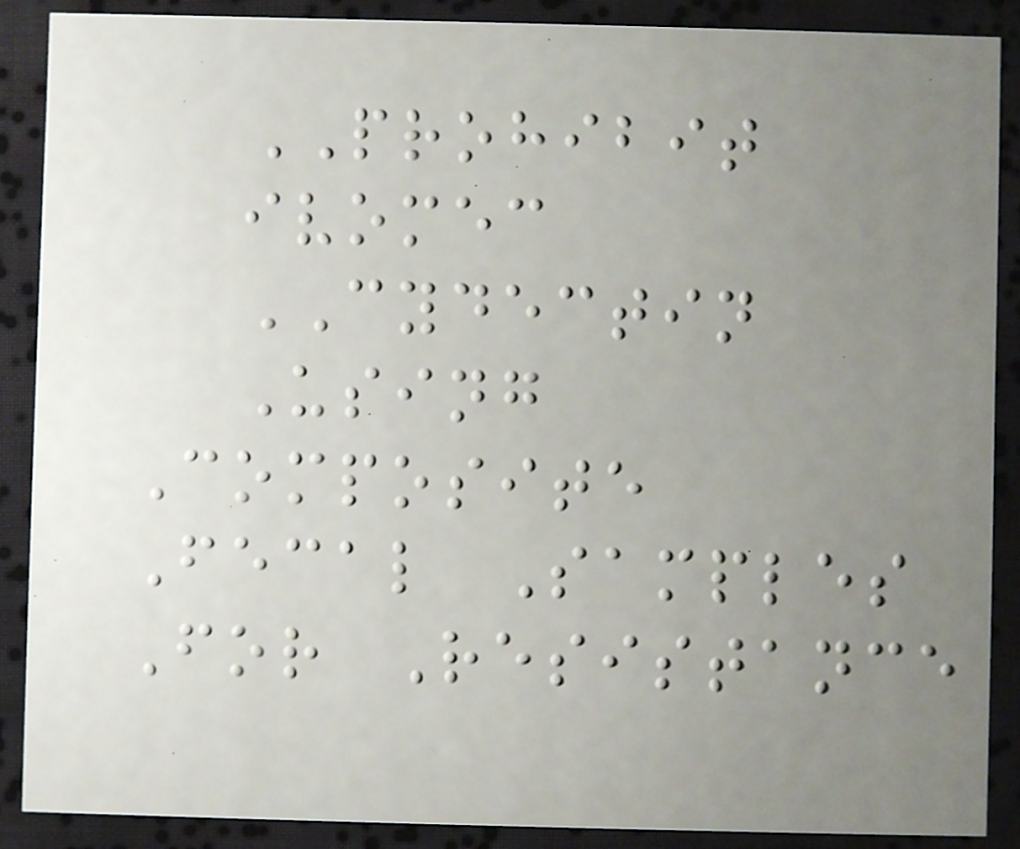PROHIBIT
ivomec
CYDECTIN
Using
Composite
Fecal Samples
For Resistance
